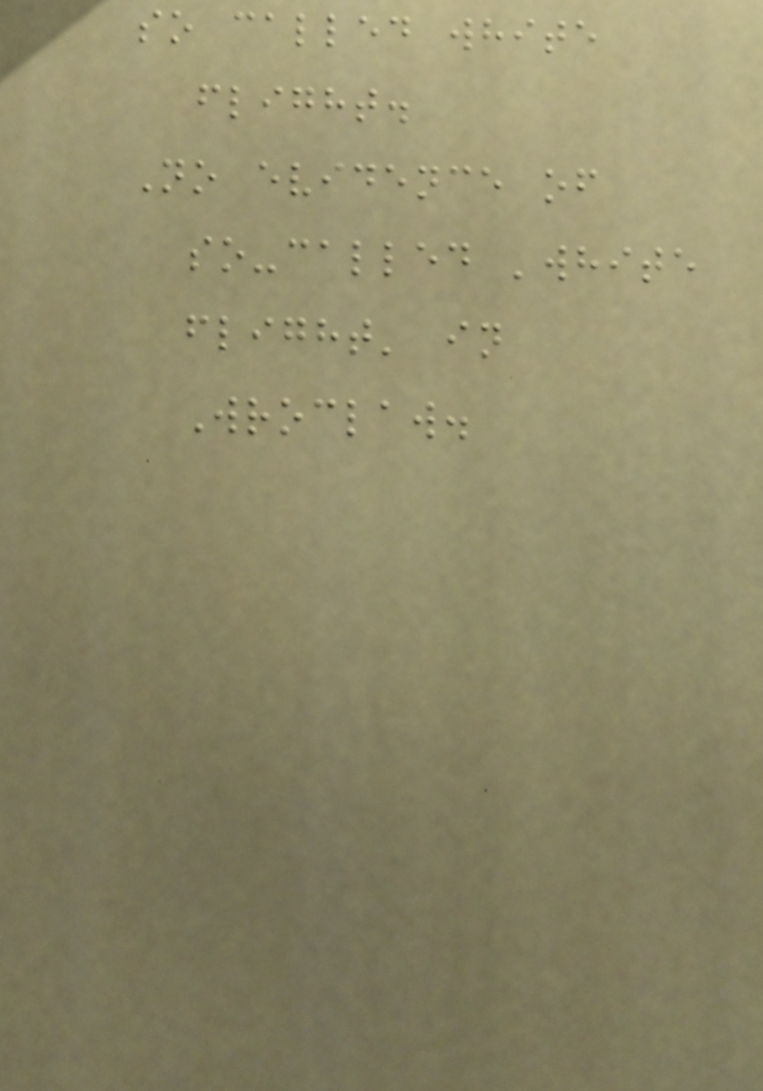so called white
flight.
No evidence of
so-called 'white
flight' in
Wroclaw.
